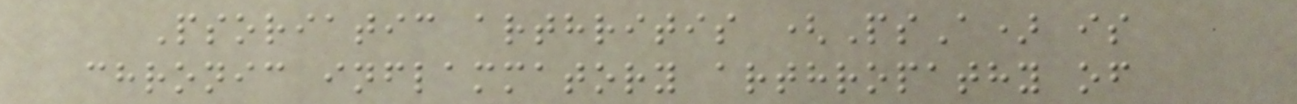Psoriatic arthritis (PsA) is
chronic inflammatory arthropathy of
